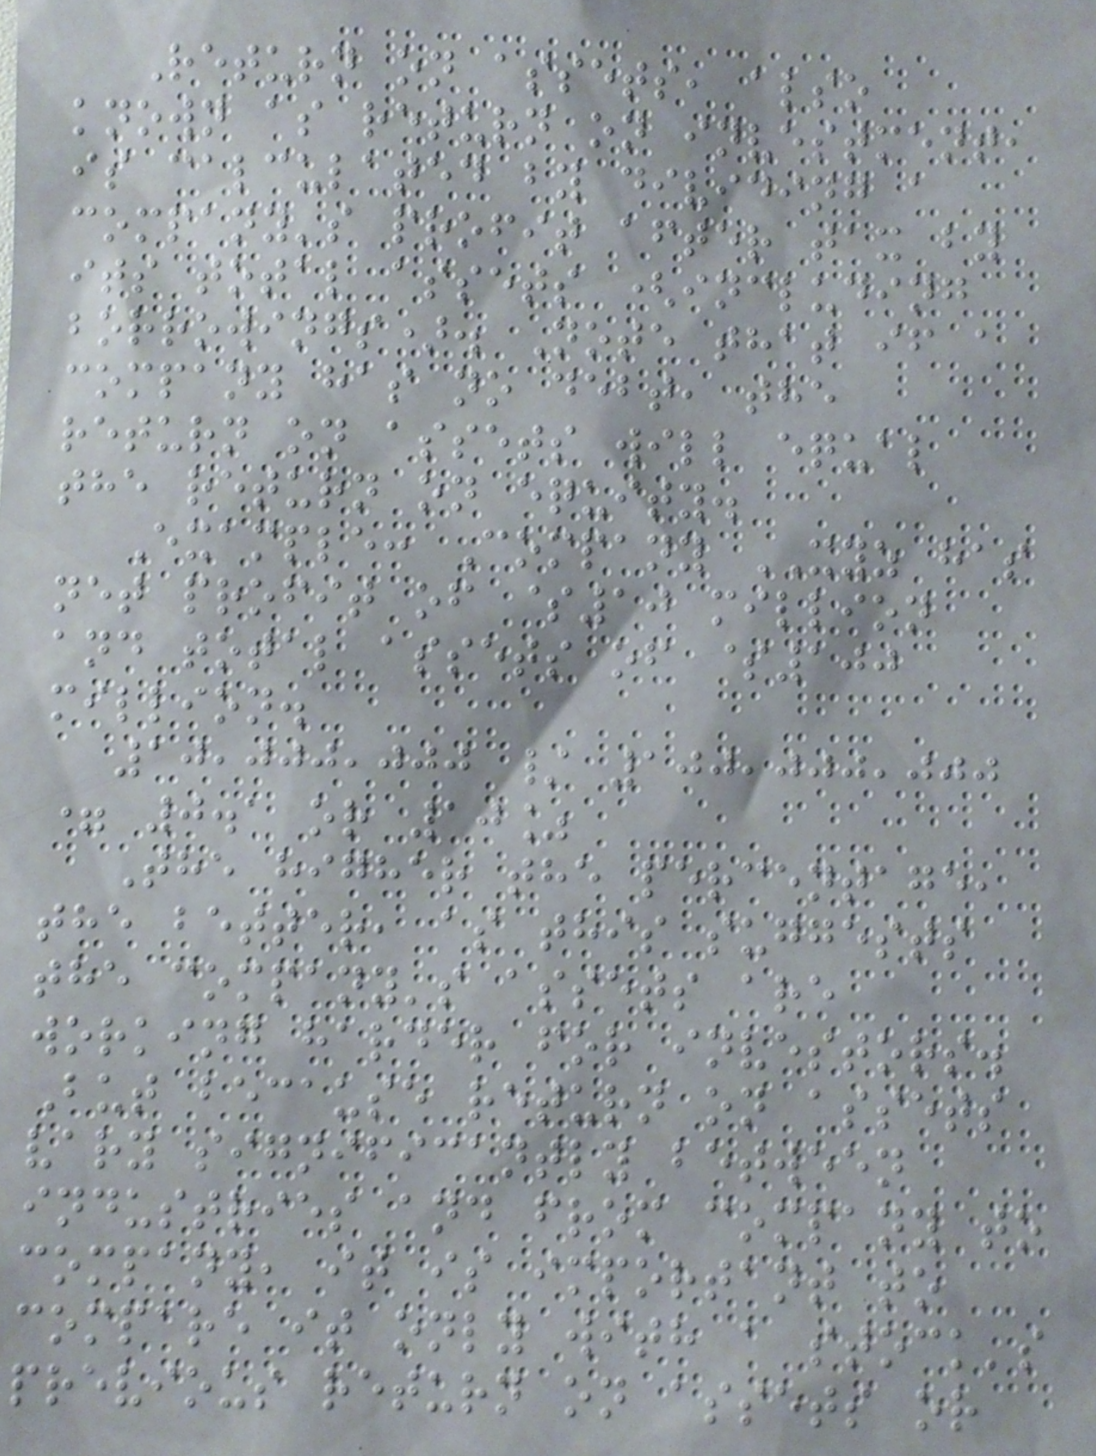Return on assets, also
known as return on investment,
is calculated by dividing a
company's profit after tax by
its total assets (including
borrowings). Note that if a
company has no debt, the
return on assets will equal
the return on equity.
Example: Company XYZ has
net profit of $10 million
and total assets of $100
million.
10,000,000 / 100,000,000
= 0.1 or 10%
The higher the percentage,
the better, as this suggests
the company's assets are
working harder for investors.
But because return on assets
vary significantly between
industries and from company to
company, it is important to
compare it only with a stock's
previous return on assets or
